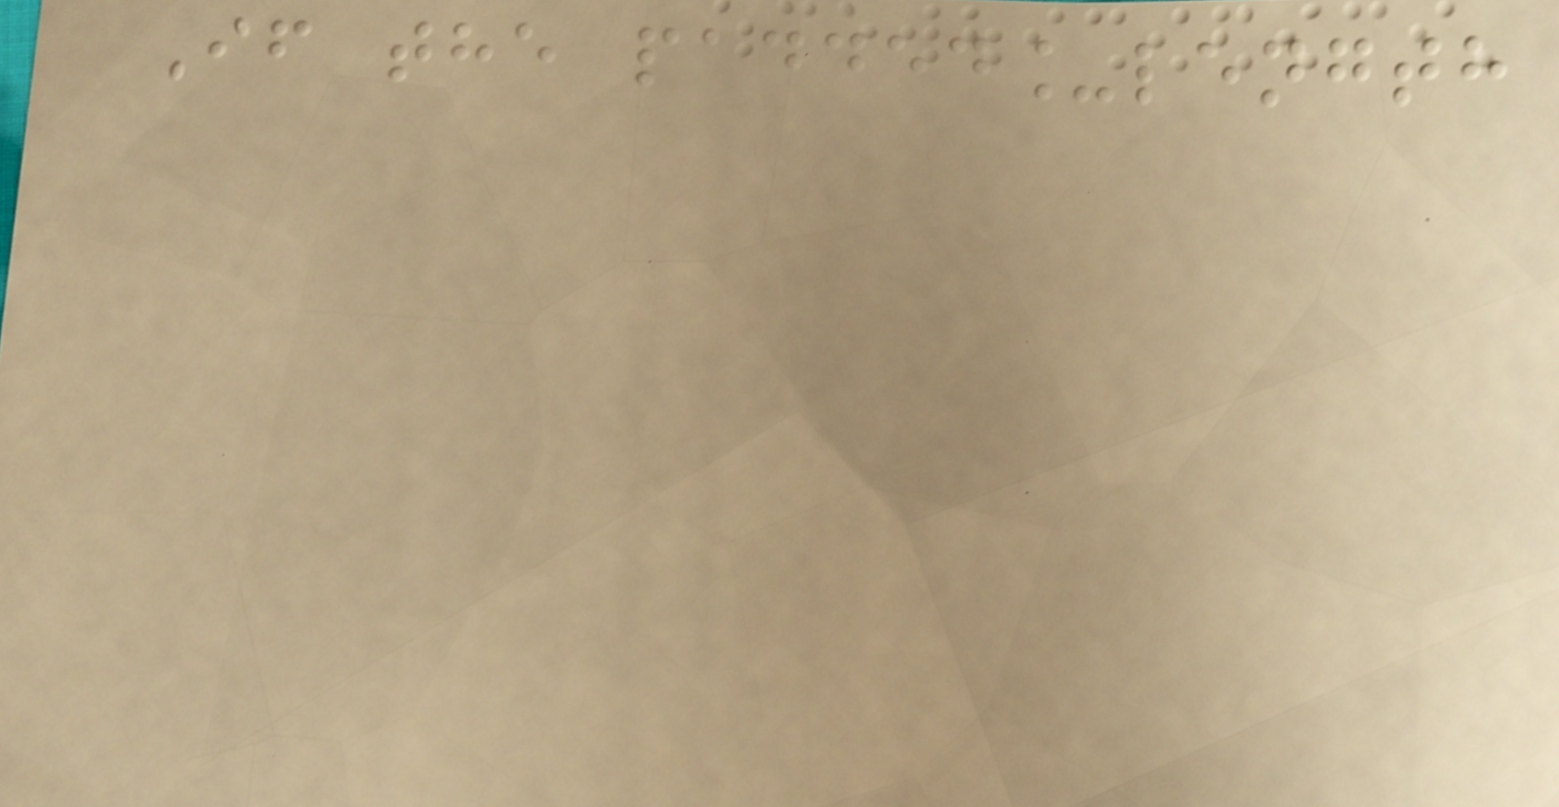If the padded_length
